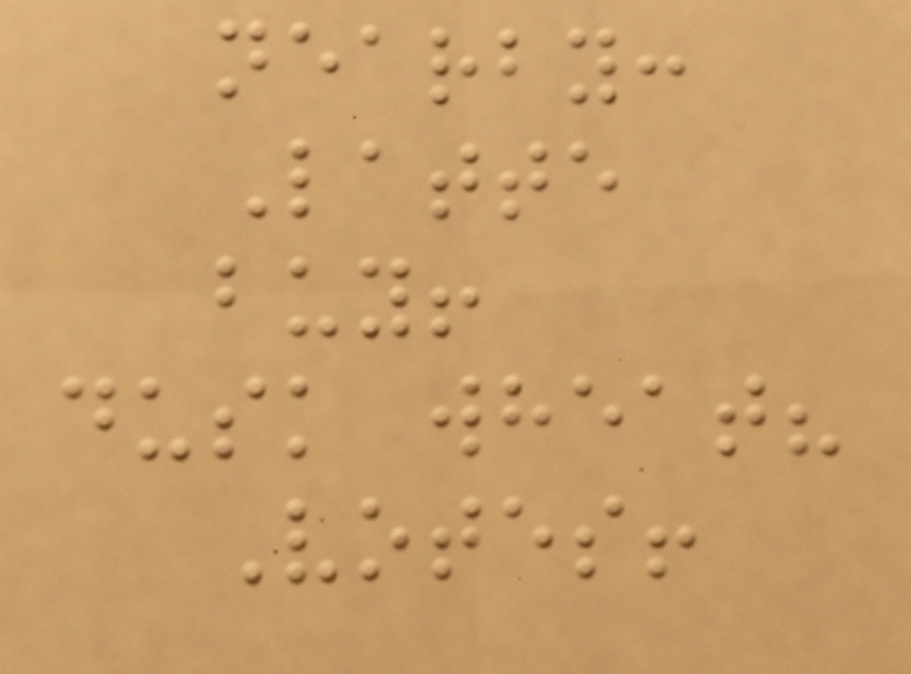nearby:
Latte
buy!
dusk wheat?
Votes!
